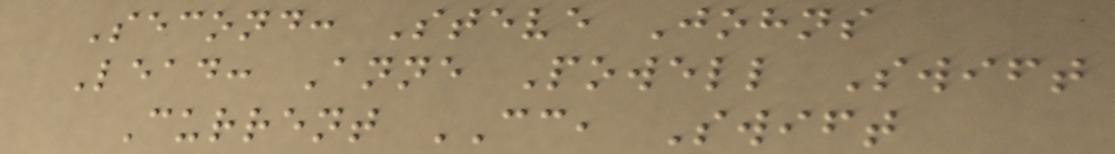Second: Steve Johns
Lead: Anne Powell Swift
Current CC, Swift
